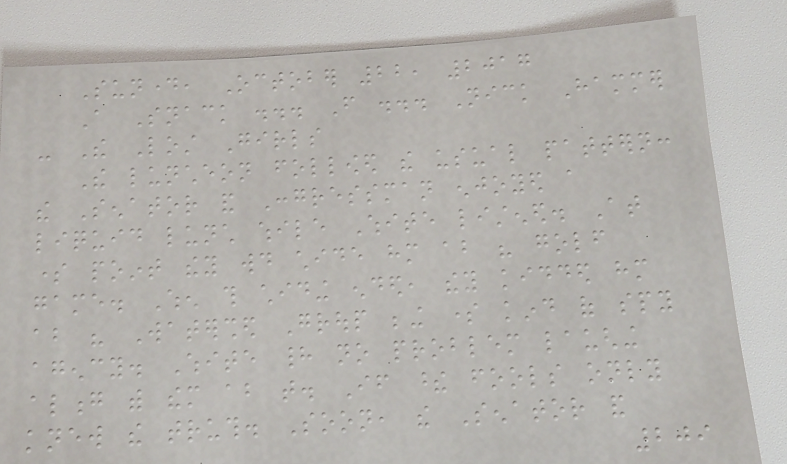Sunday, October 22, 2017
A Snack ... From ... Nick Hammer
- The Lost Girls
The luncheon followed the usual pattern:
the Senator and Congressman enjoyed a
liquid lunch while White listened. At
some point they would chide him about his golf
game. When this chiding ended, they kidded him
about his Watershed Group being some kind of spy
agency. White had no problem laughing
along with them about that. If these fools only
knew the truth. Soon, the Senator and
209
